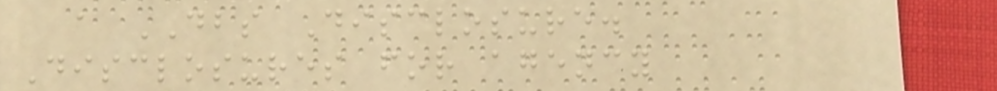a DBS Disclosure.
Disclosures for agency
